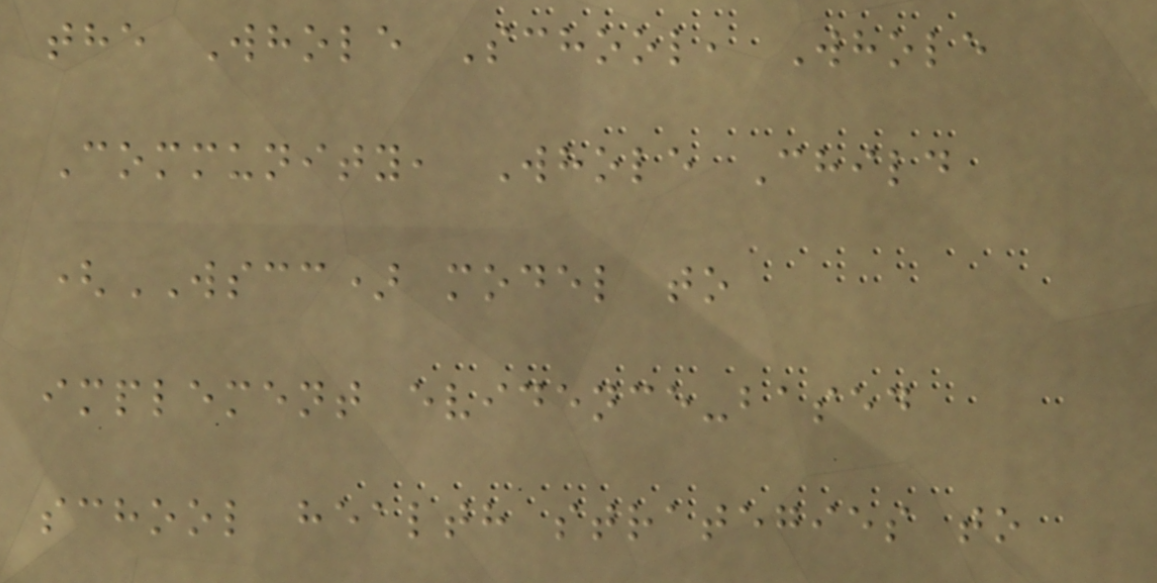the Whole School, Whole
Community, Whole Child
(WSCC) model to
implement evidence-based
school health strategies to
